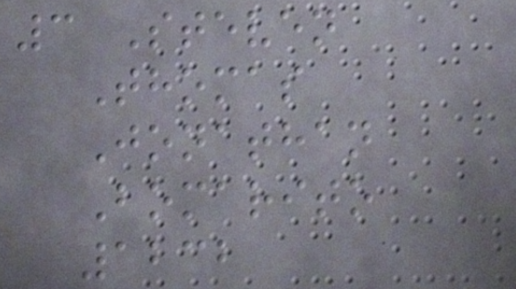3 Steven
Thomas
Jonathan
Bomarito
1232
